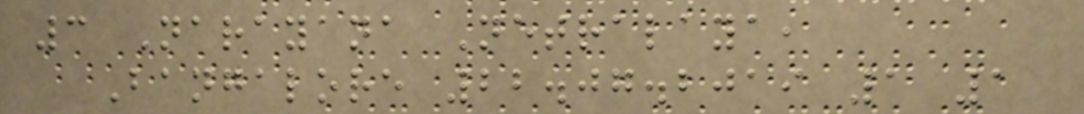3 Narayana Netralaya,
Bangalore 22.07.2019 1 1
